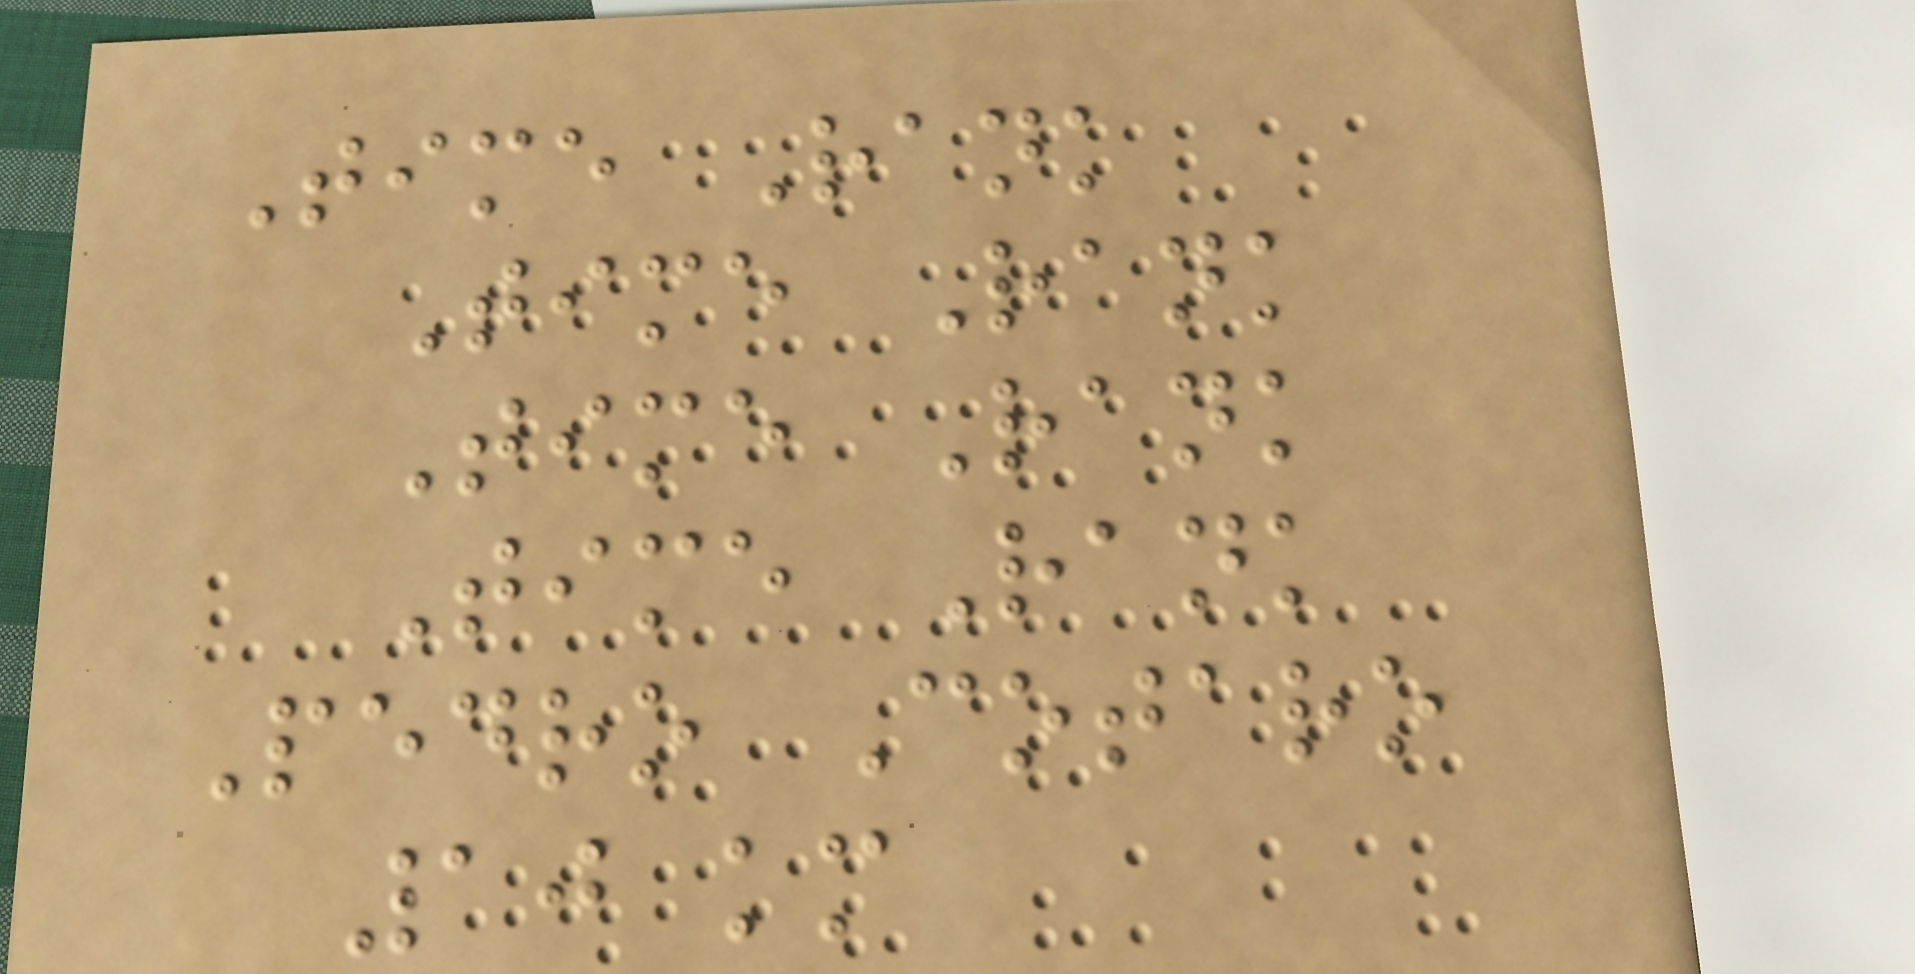Time Rank
Time Rank
Time Rank
Time Rank
Pedro Cotaro
10 km
